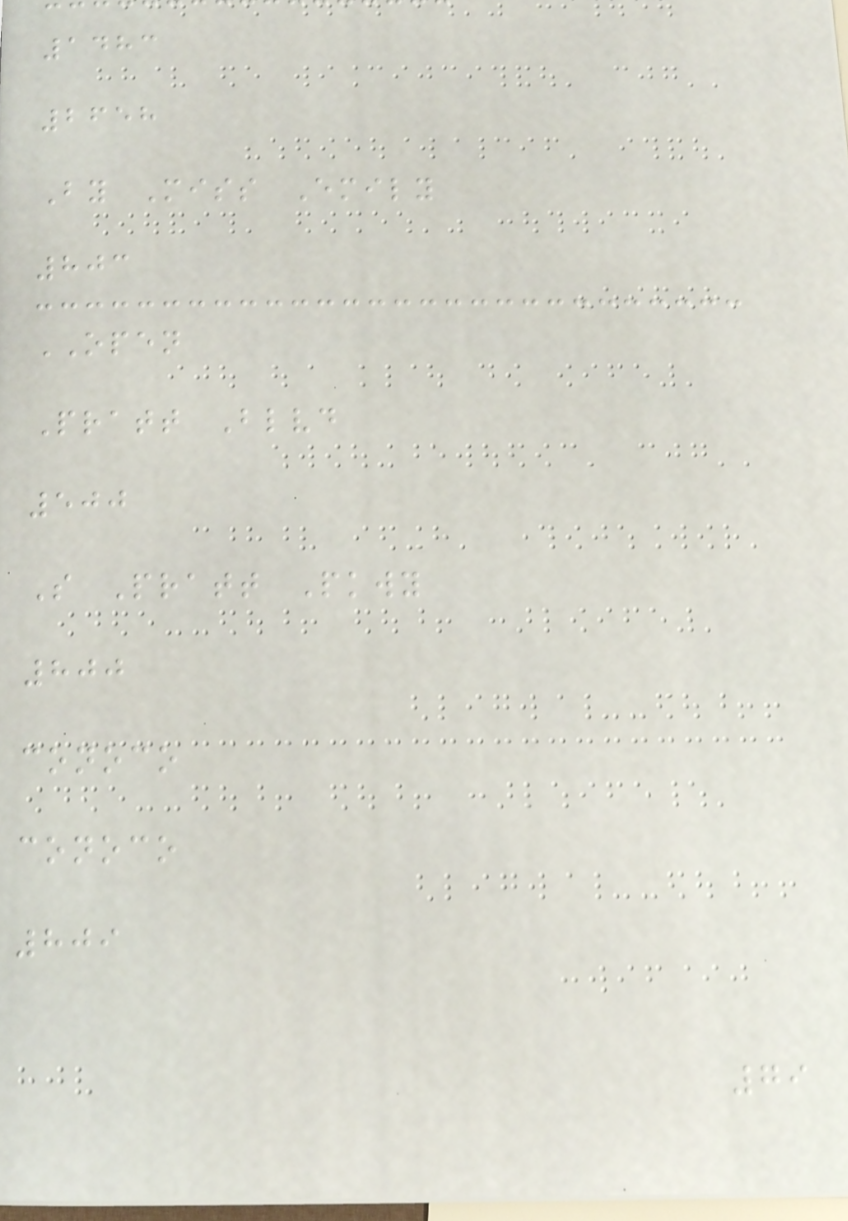1483
2658
By Miss Emily
803
OPEN
Pratt Blvd
500
S Pratt Pkwy
800
conoco
conoco
809
79
